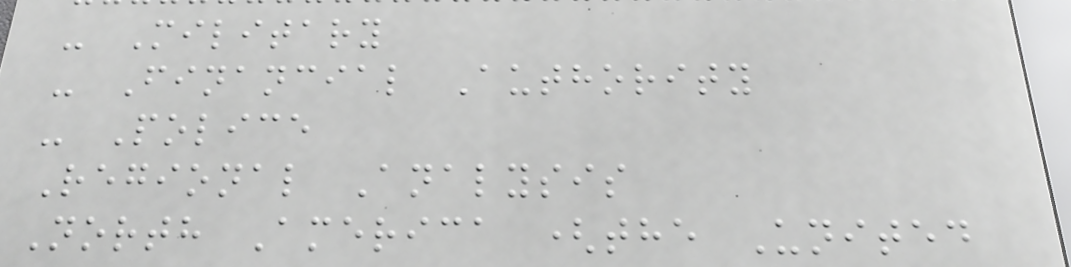- Military
- Financial Authority
- Police
Regional Analysis
North America (the United
